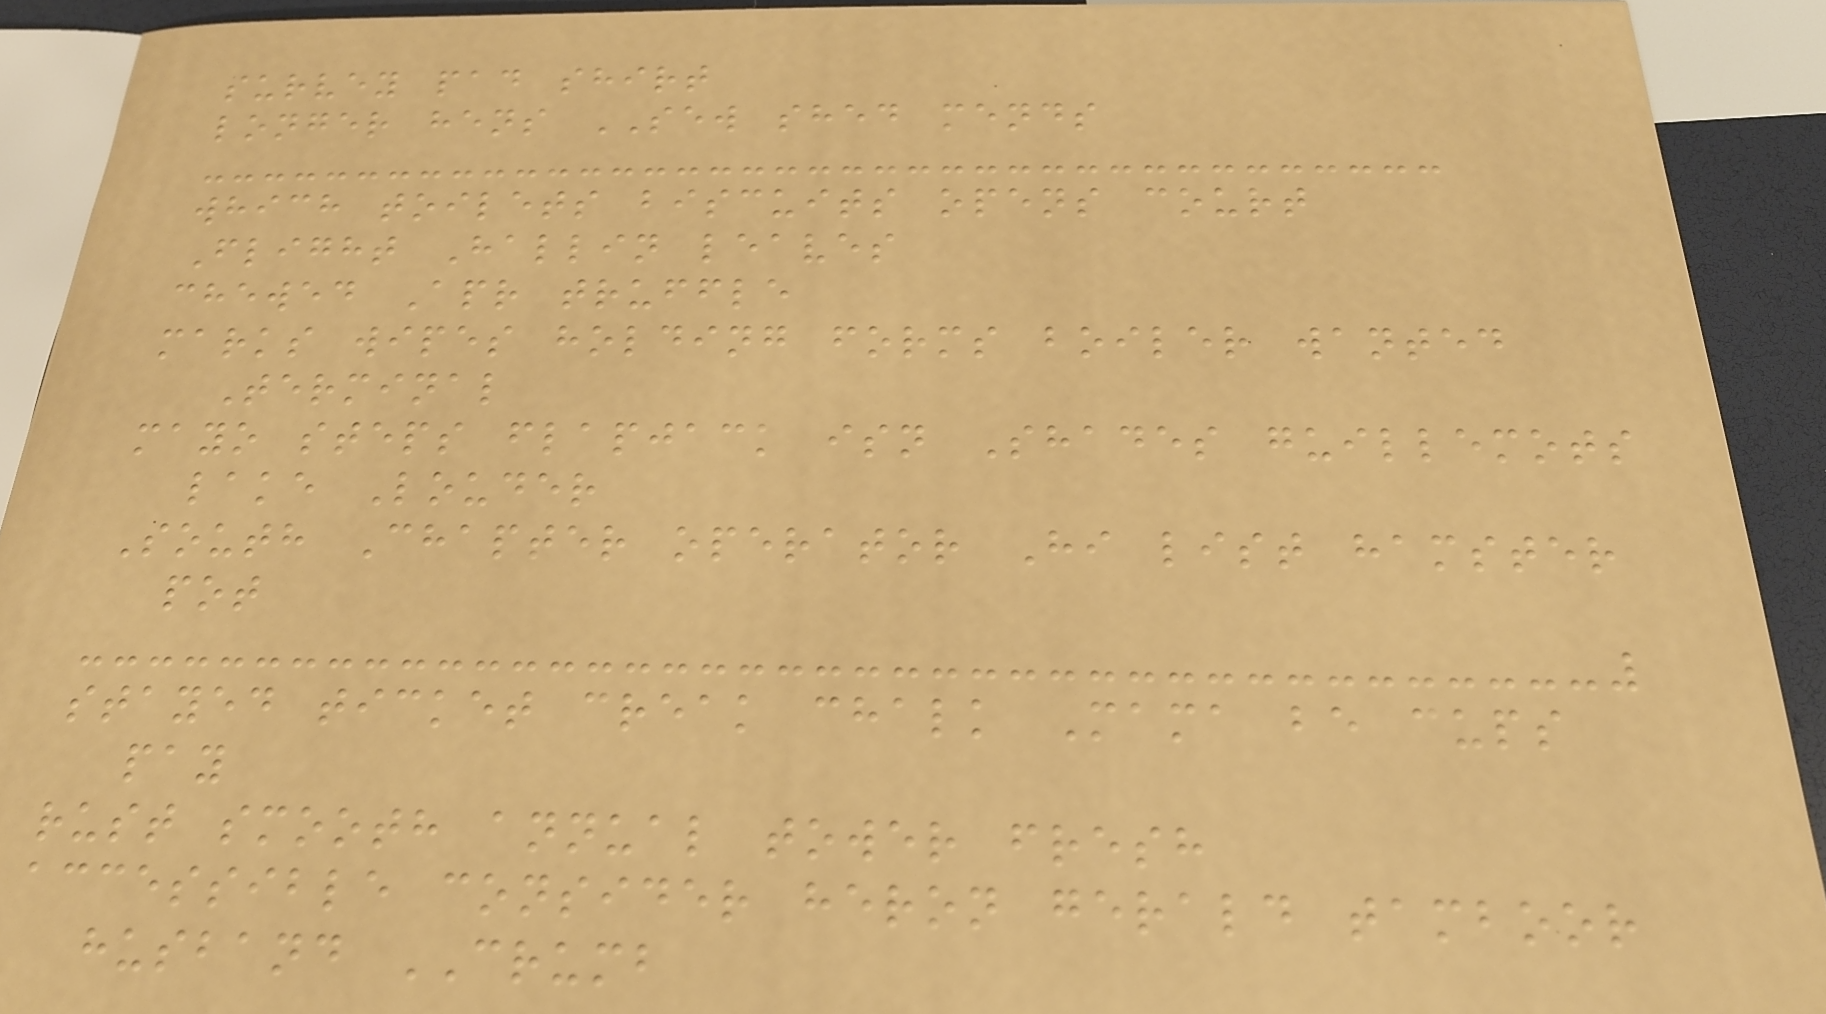survey pad shirt
longer hens SEW shed mends
which toilets biscuits opens court
Flight Hallin leaves
chewed Apr truffle
marks wipes holding forms boiler wanted
Terminal
mayo steps flapjack isn Shades guillemots
lake Louder
South Chapter operator Hi list hamster
pot
stayed ticket creak chalk Mama be cups
pay
rust smooth annual tower fresh
accessible consider heron gerald tamboor
husband CRUMB
